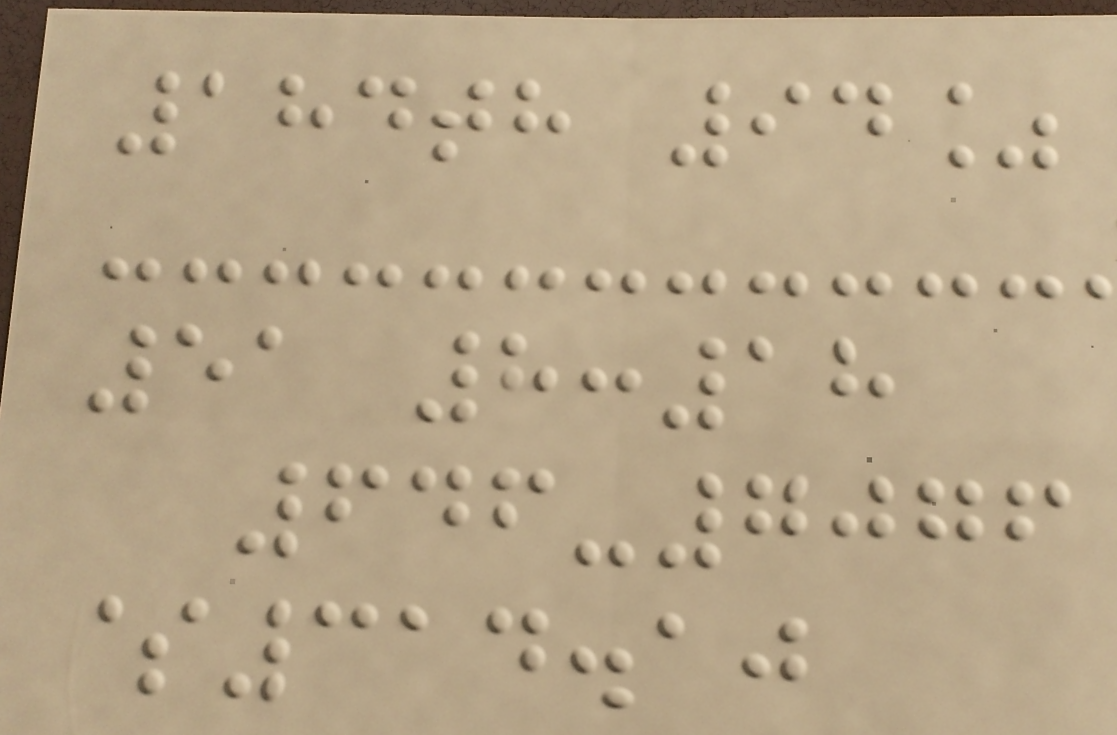184th 94%
51 8:18
646-7076
$314.10
